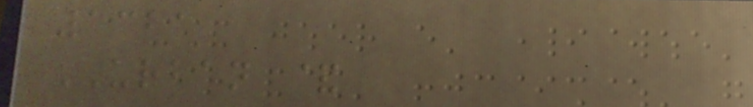1321
URBAN &
